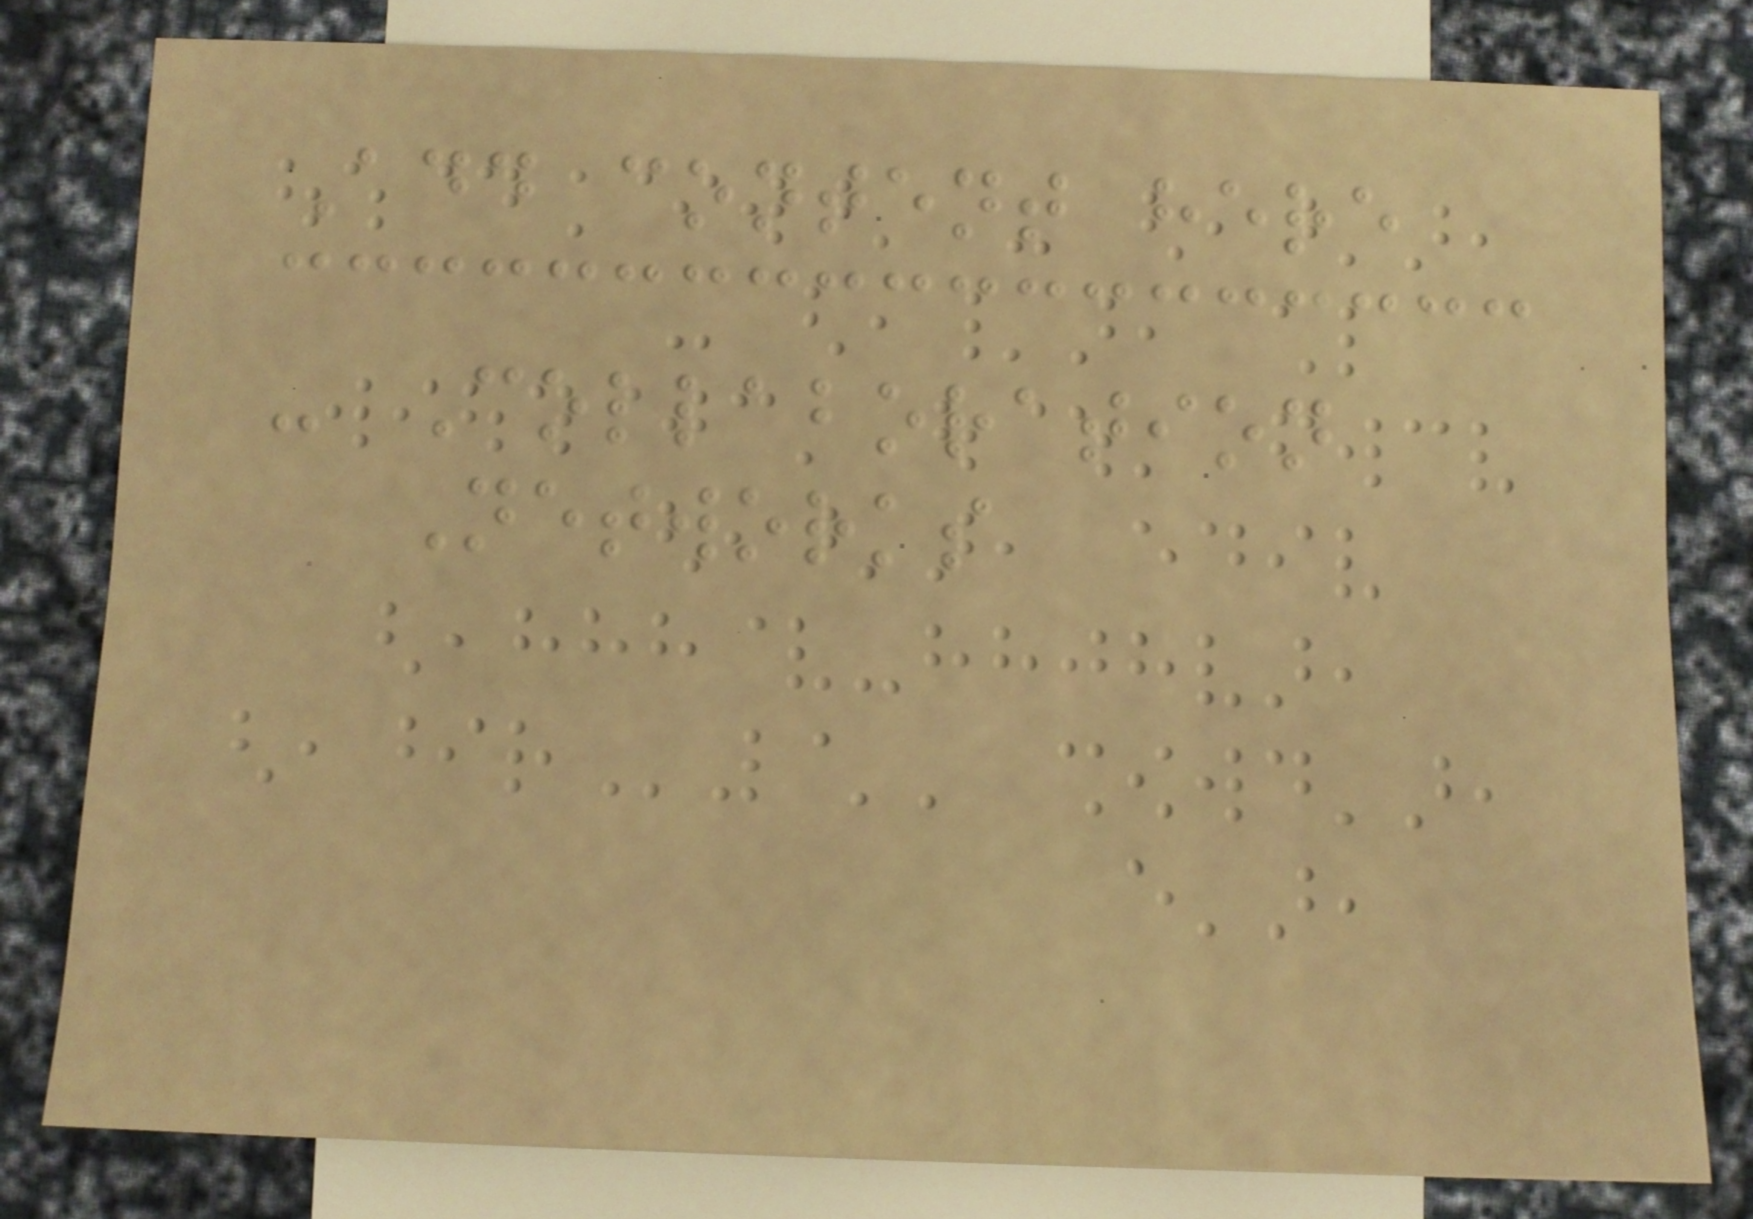Add content here
- Collaboration
Networks
